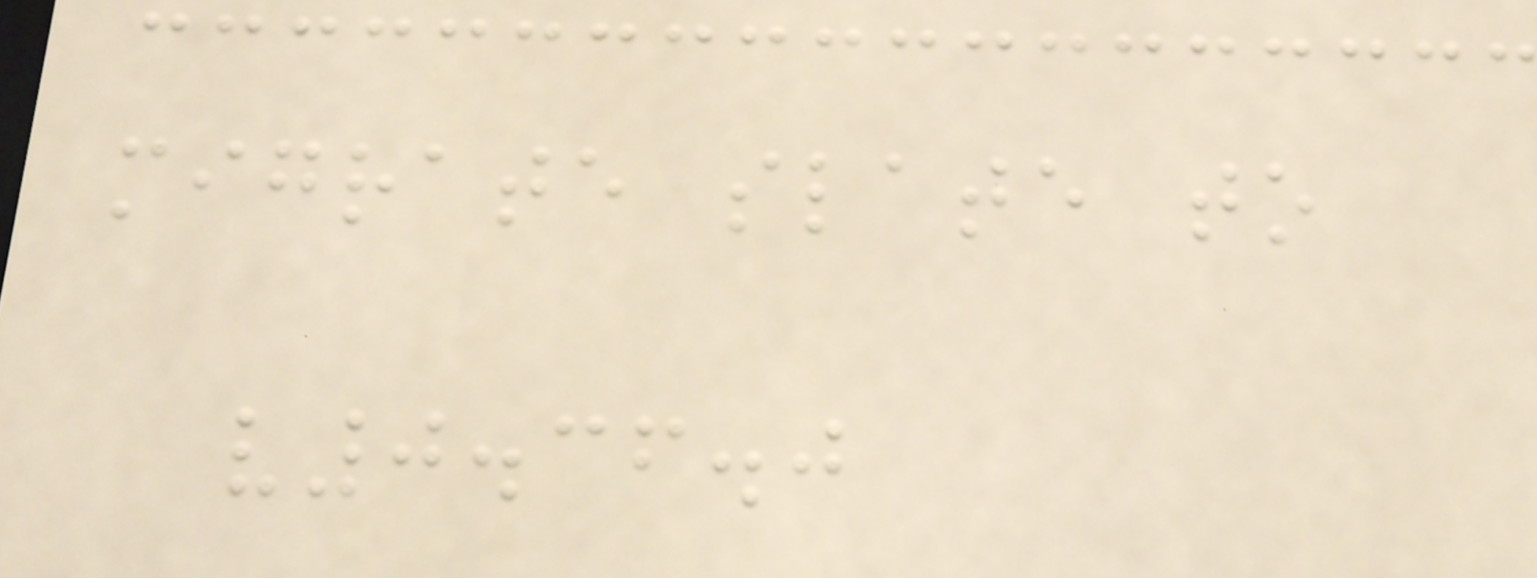migrate slate to
v0.36.0
